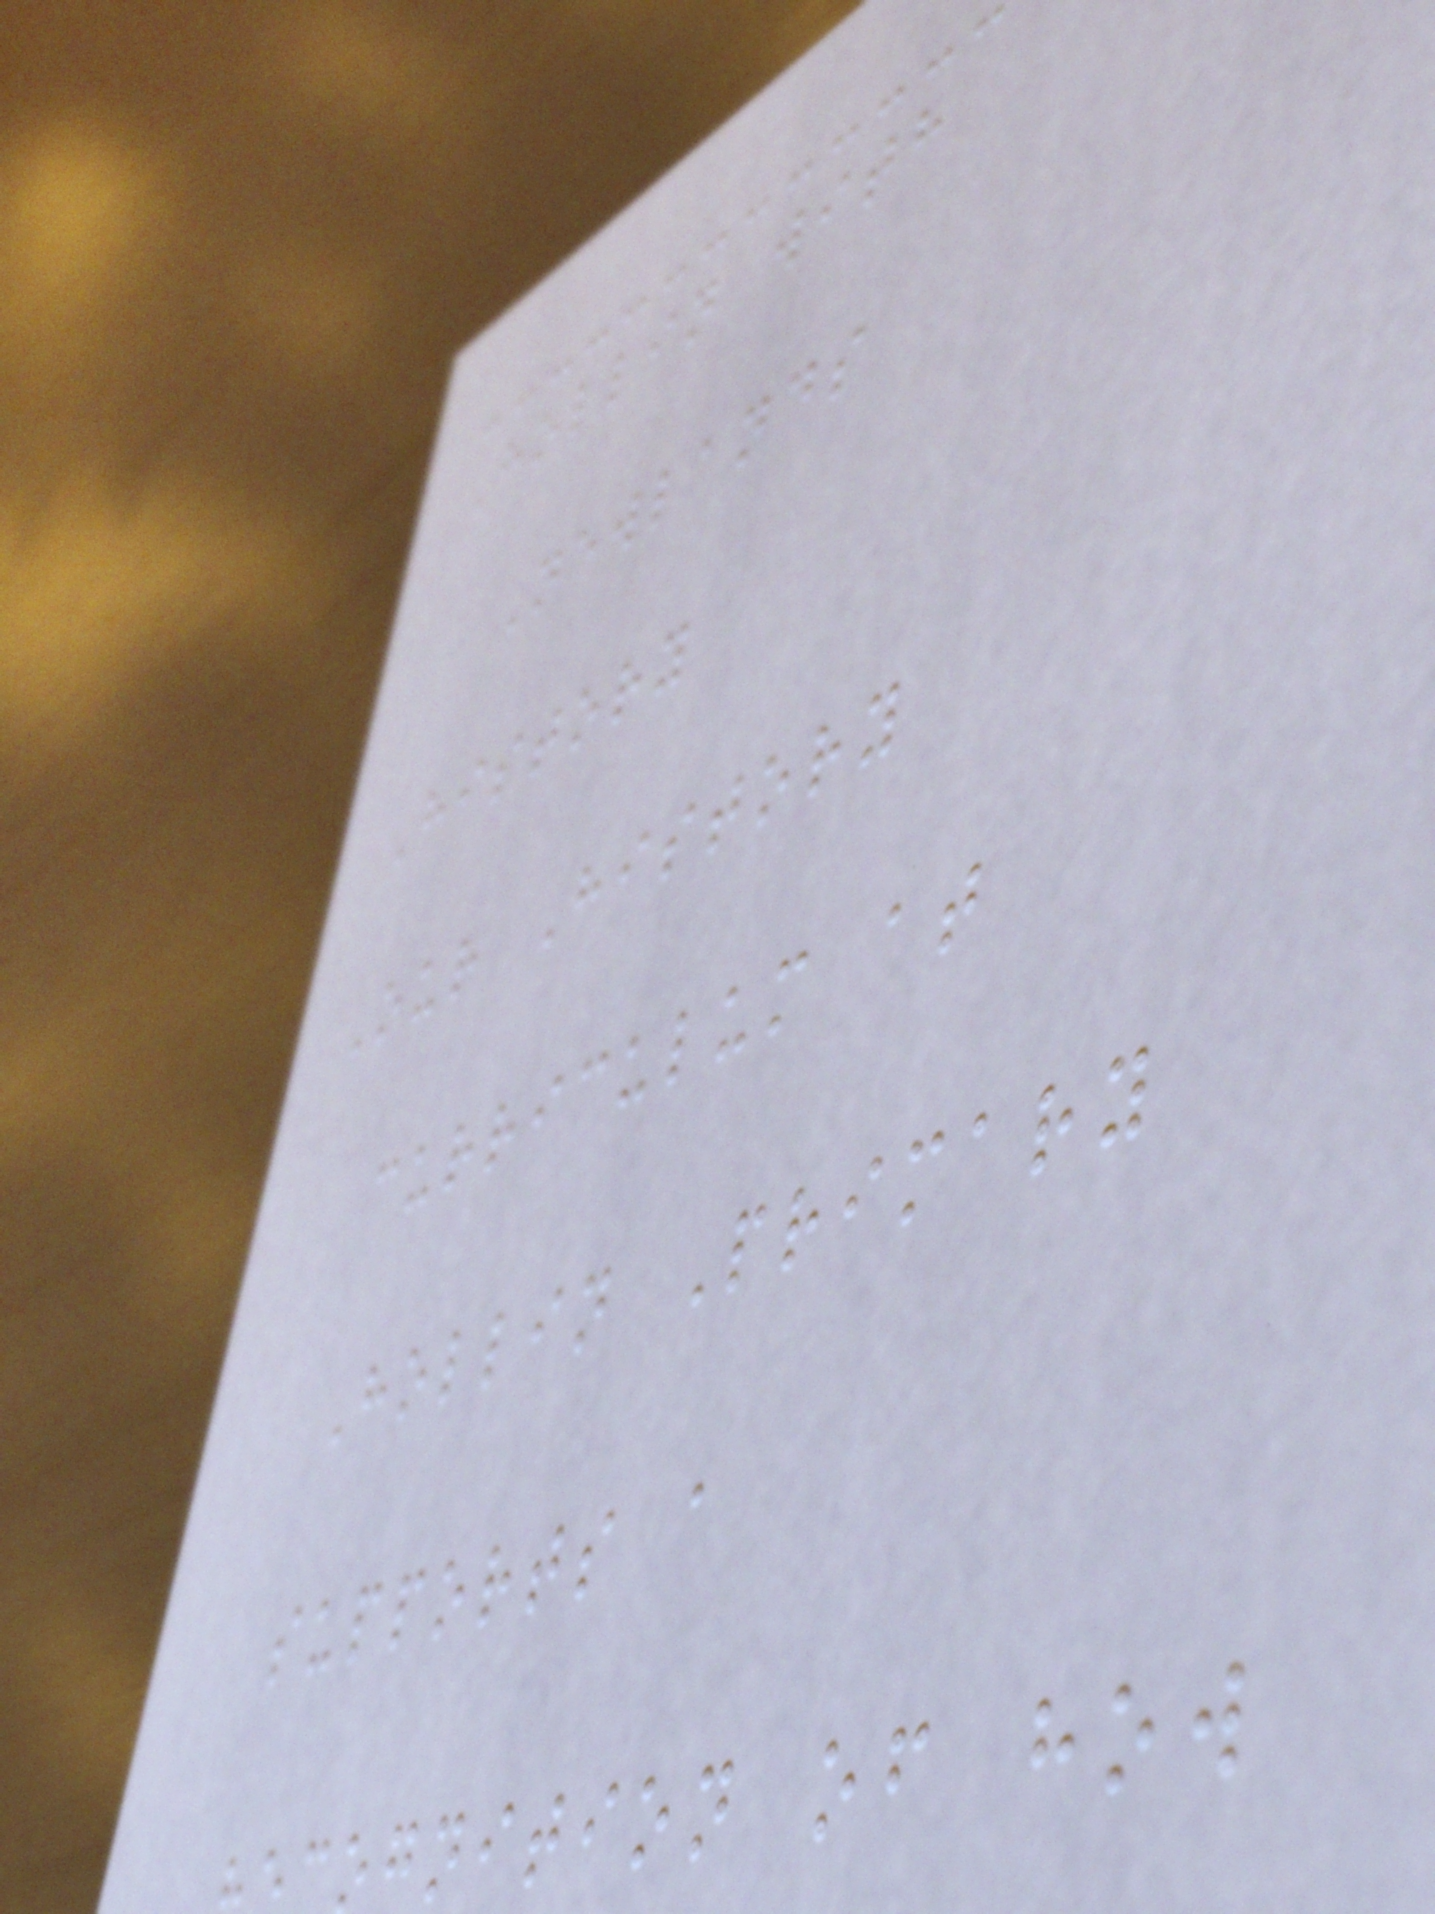Hollin with
Newlands
History
Our History
curriculum at
Hollin Primary
supports a
ognition of how
